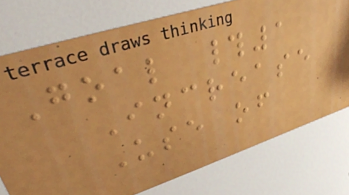Goal #1
Increase
Use of
